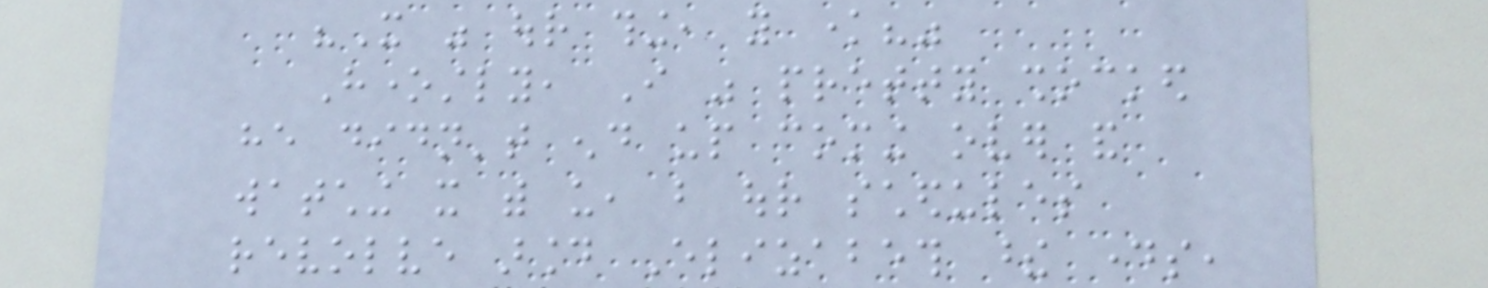"It was our thing, you know?"
Honestly, I was pretty shocked
he didn't end up coming over and
watching it with us, but our schedules
revolve around Elizabeth these days,
